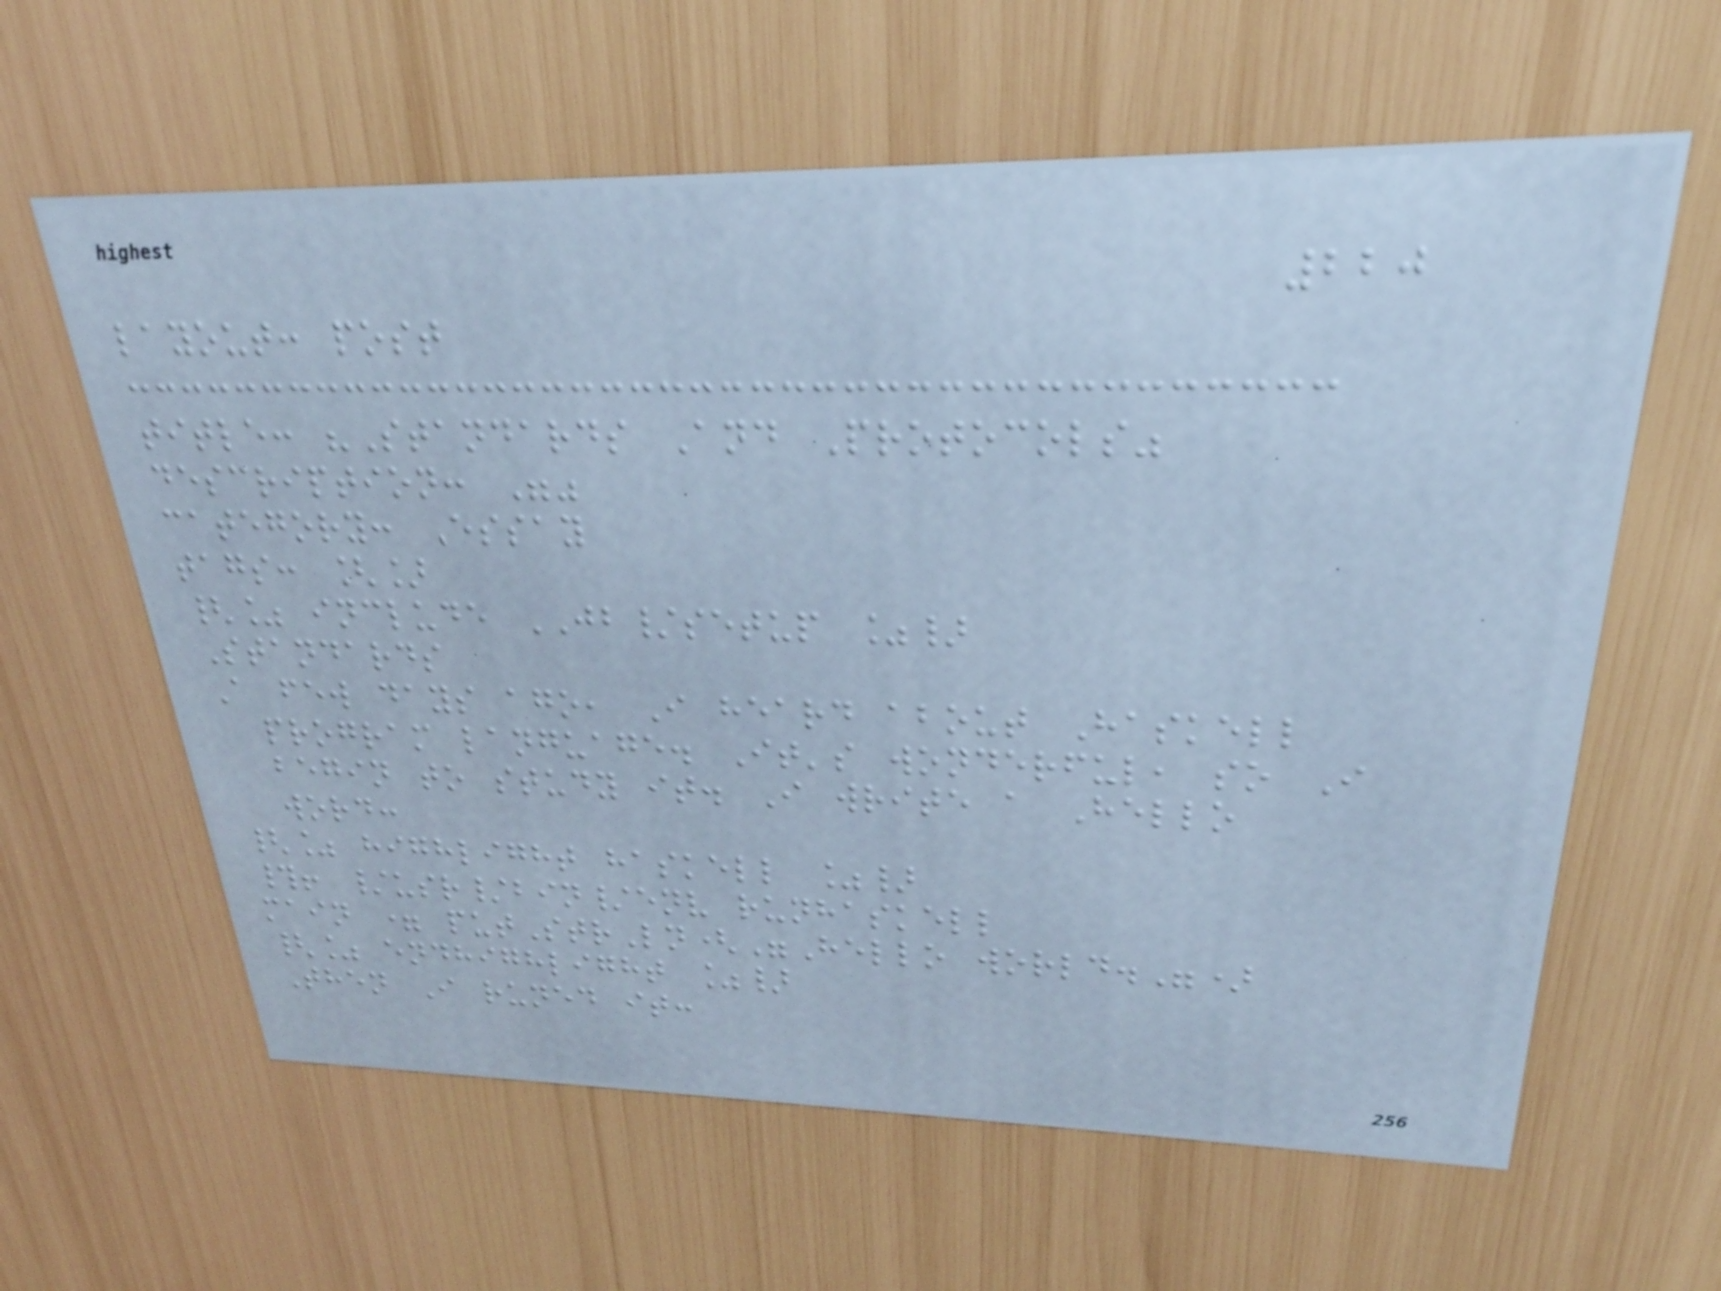220
layout: post
title: "Standards And Protocols"
description: ""
category: Essay
tags: []
{% include JB/setup %}
Standards
A few days ago, I heard about Haskell
program language. It's wonderful, so I
begin to study it. I write a Hello
word:
{% highlight haskell %}
#! /usr/bin/env runhaskell
main = putStrLn("Hello world.")
{% endhighlight %}
Then I runed it:
